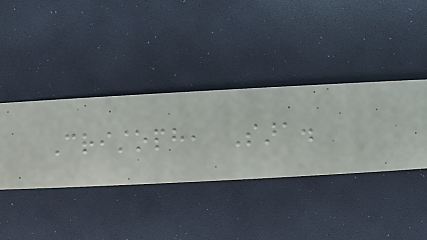Cristoph, Sara.
